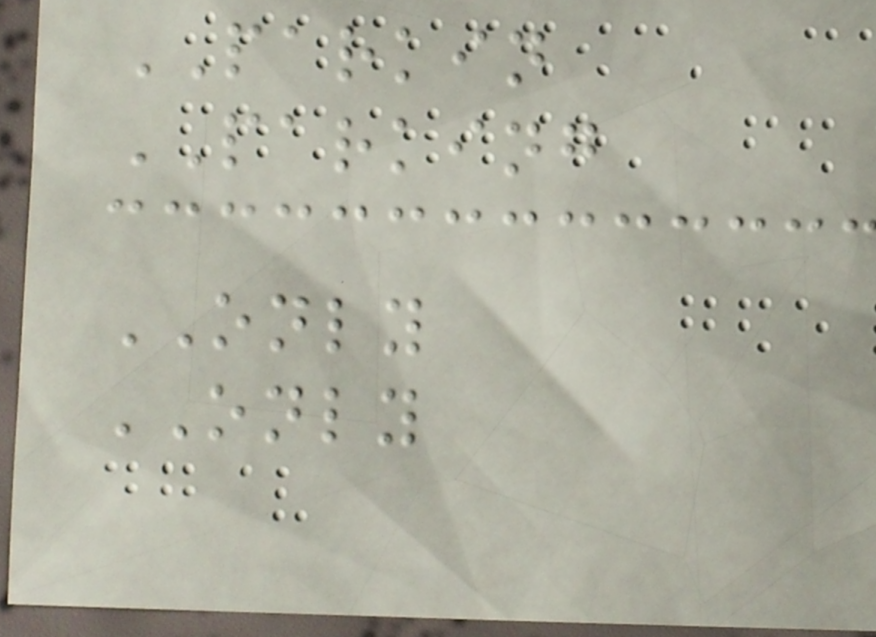PARKIN
PARKING
ONLY
ONLY
